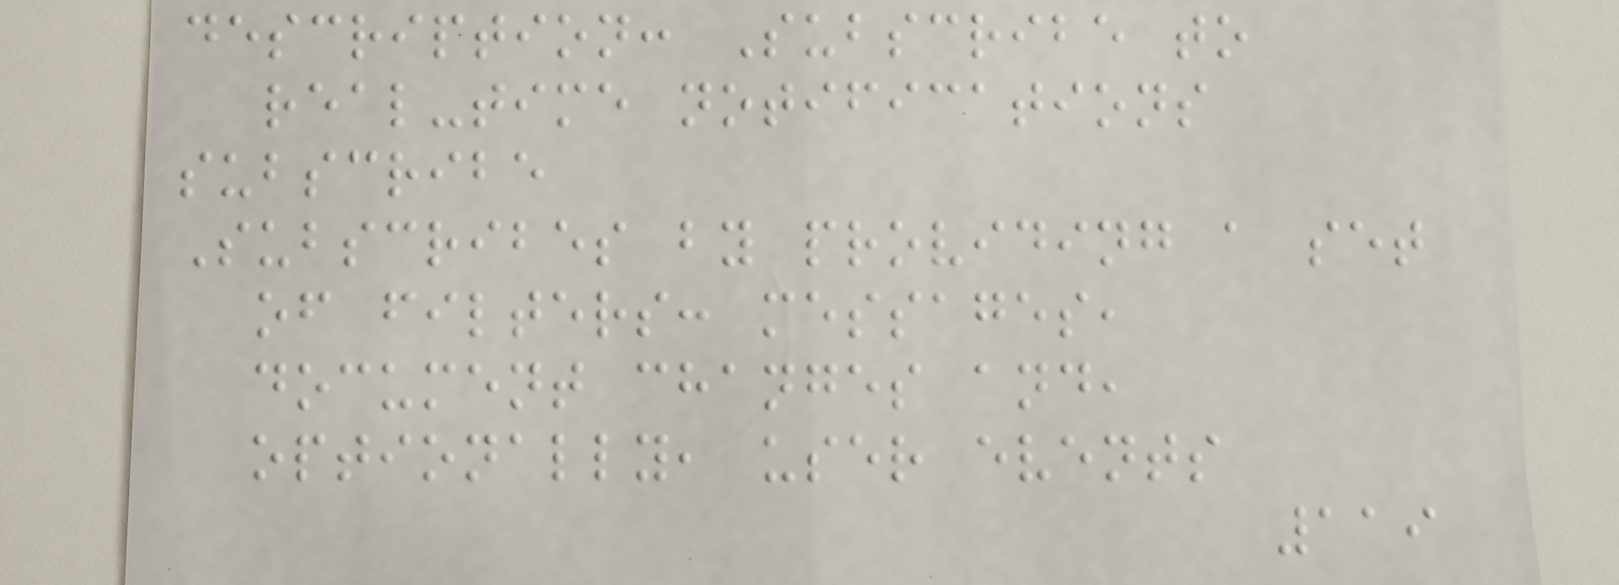description: Subscribe to
real-time notifications
subscribe
Subscribes by providing a set
of filters: messages,
document changes and,
optionally, user events
119
